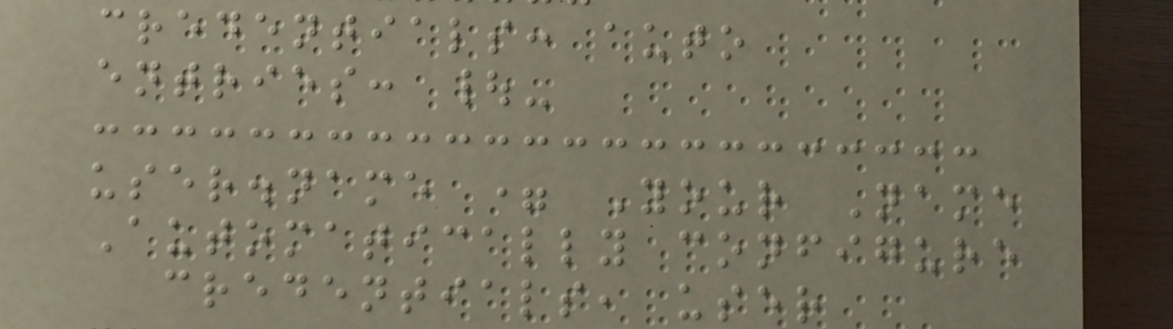credentials: auto
entries: |-
user.name = Your Name
Automatically configure
credentials, user
